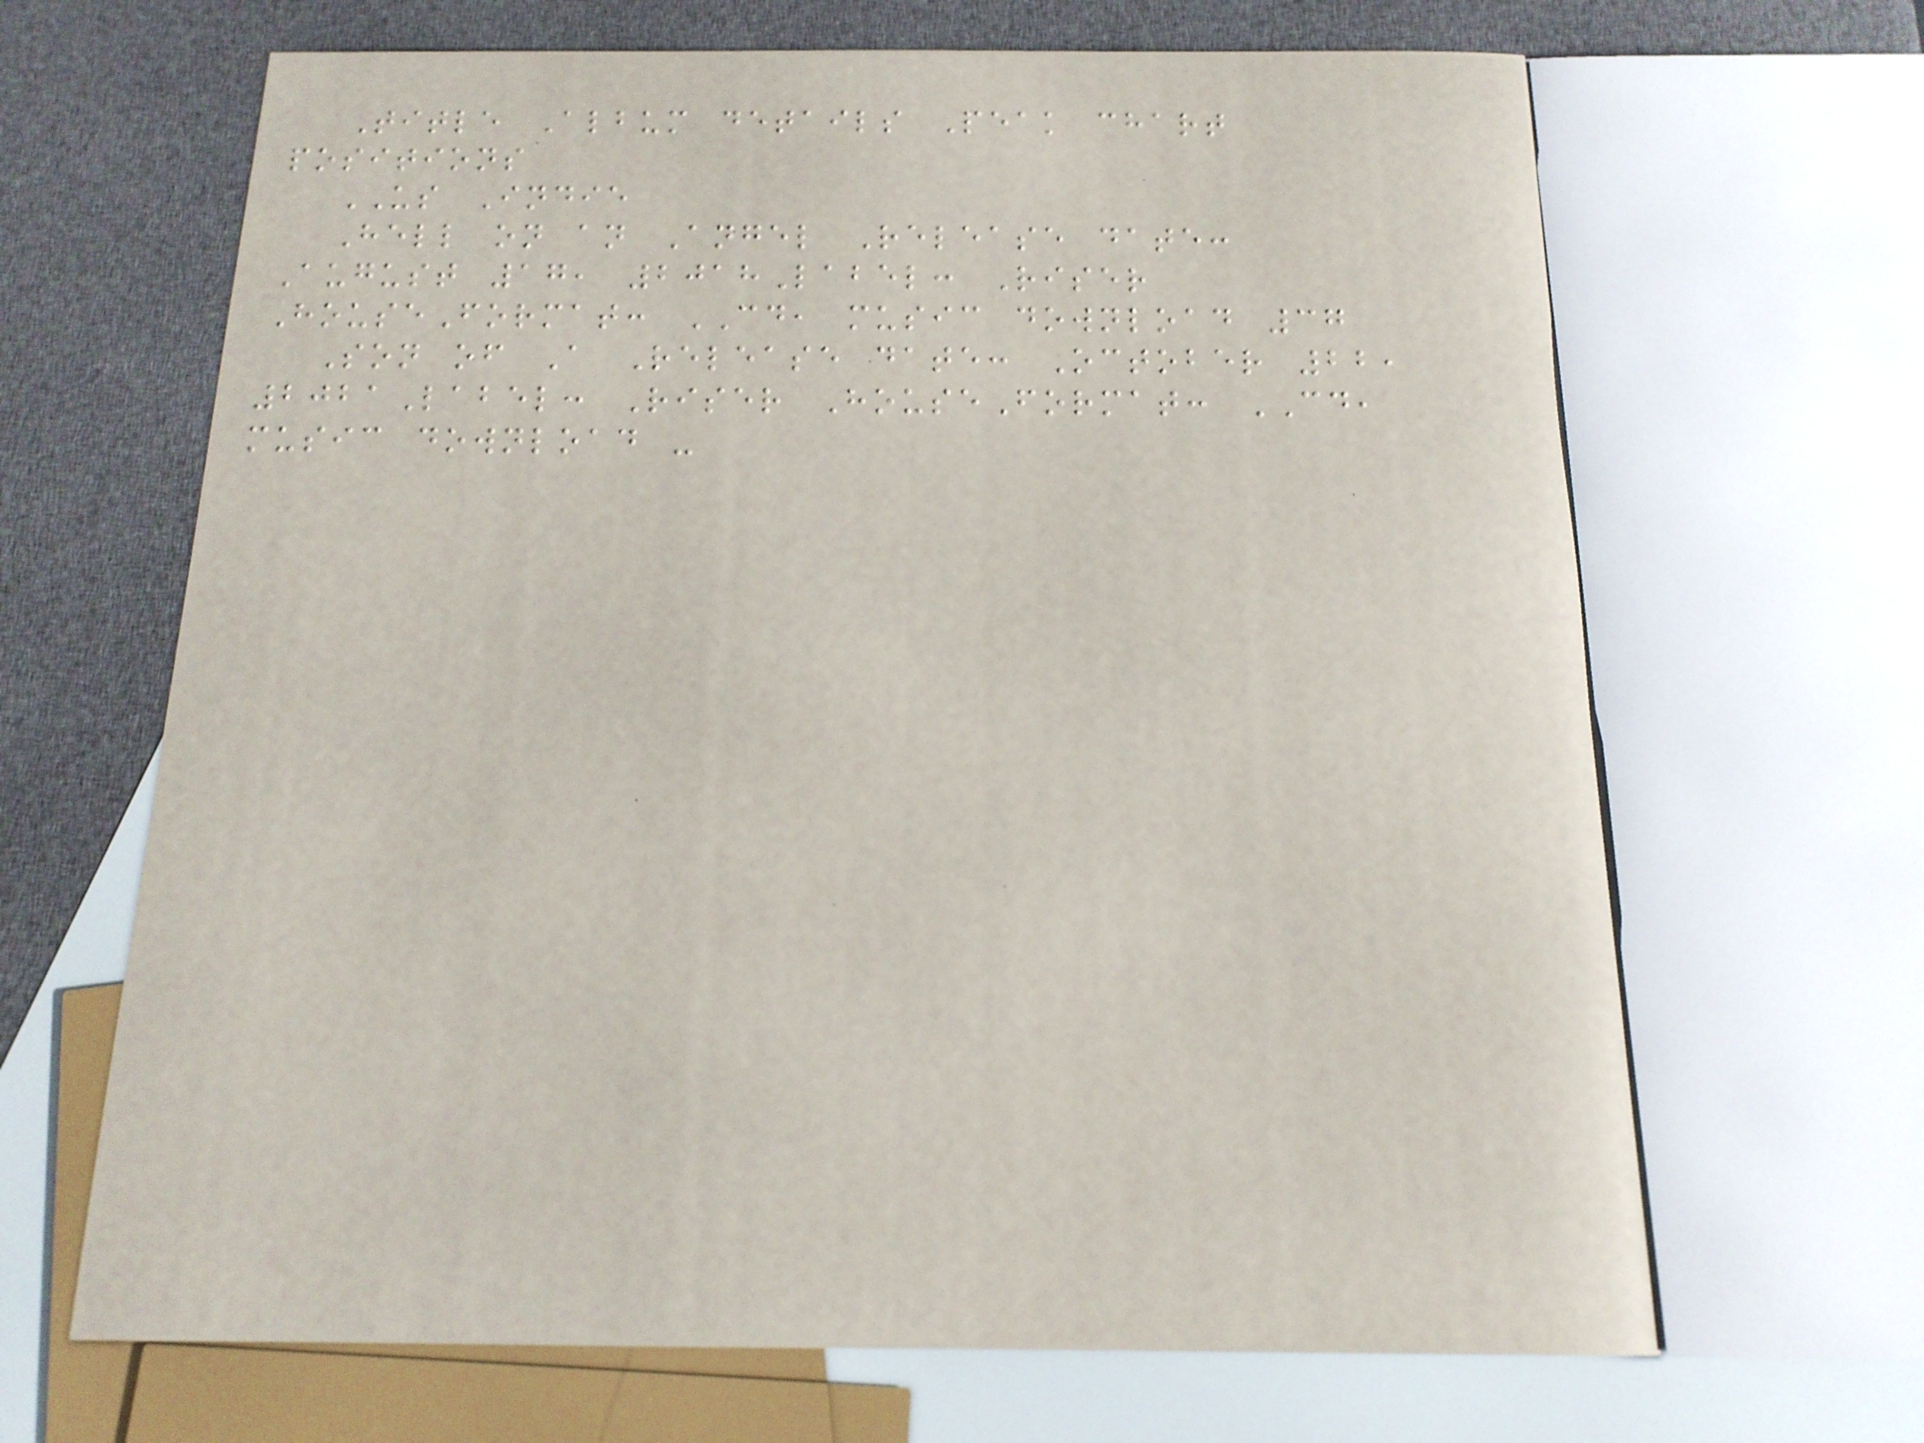Title Album details Peak chart
positions
US Indie
Hell on an Angel Release date:
August 17, 2018Label: Riser
HouseFormat: CD, music download 37
Son of A Release date: October 22,
2021Label: Riser HouseFormat: CD,
music download -
